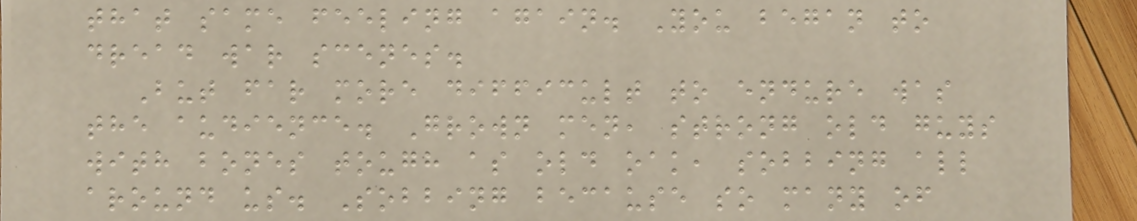that same feeling again. You began to
dread war scenes.
But far more difficult to endure was
the audience. Grown men, strong old guys
with bones tough as old oak, sobbing all
around us. Sobbing because so many of
